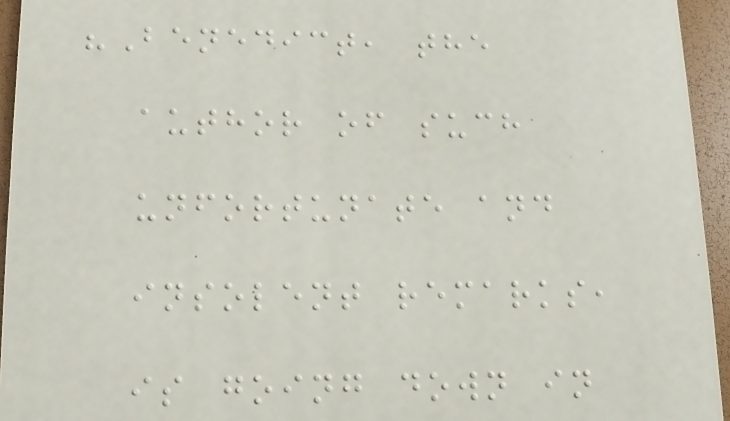"Benedict, the
author of such
unfortunate and
insolent remarks,
is going down in
